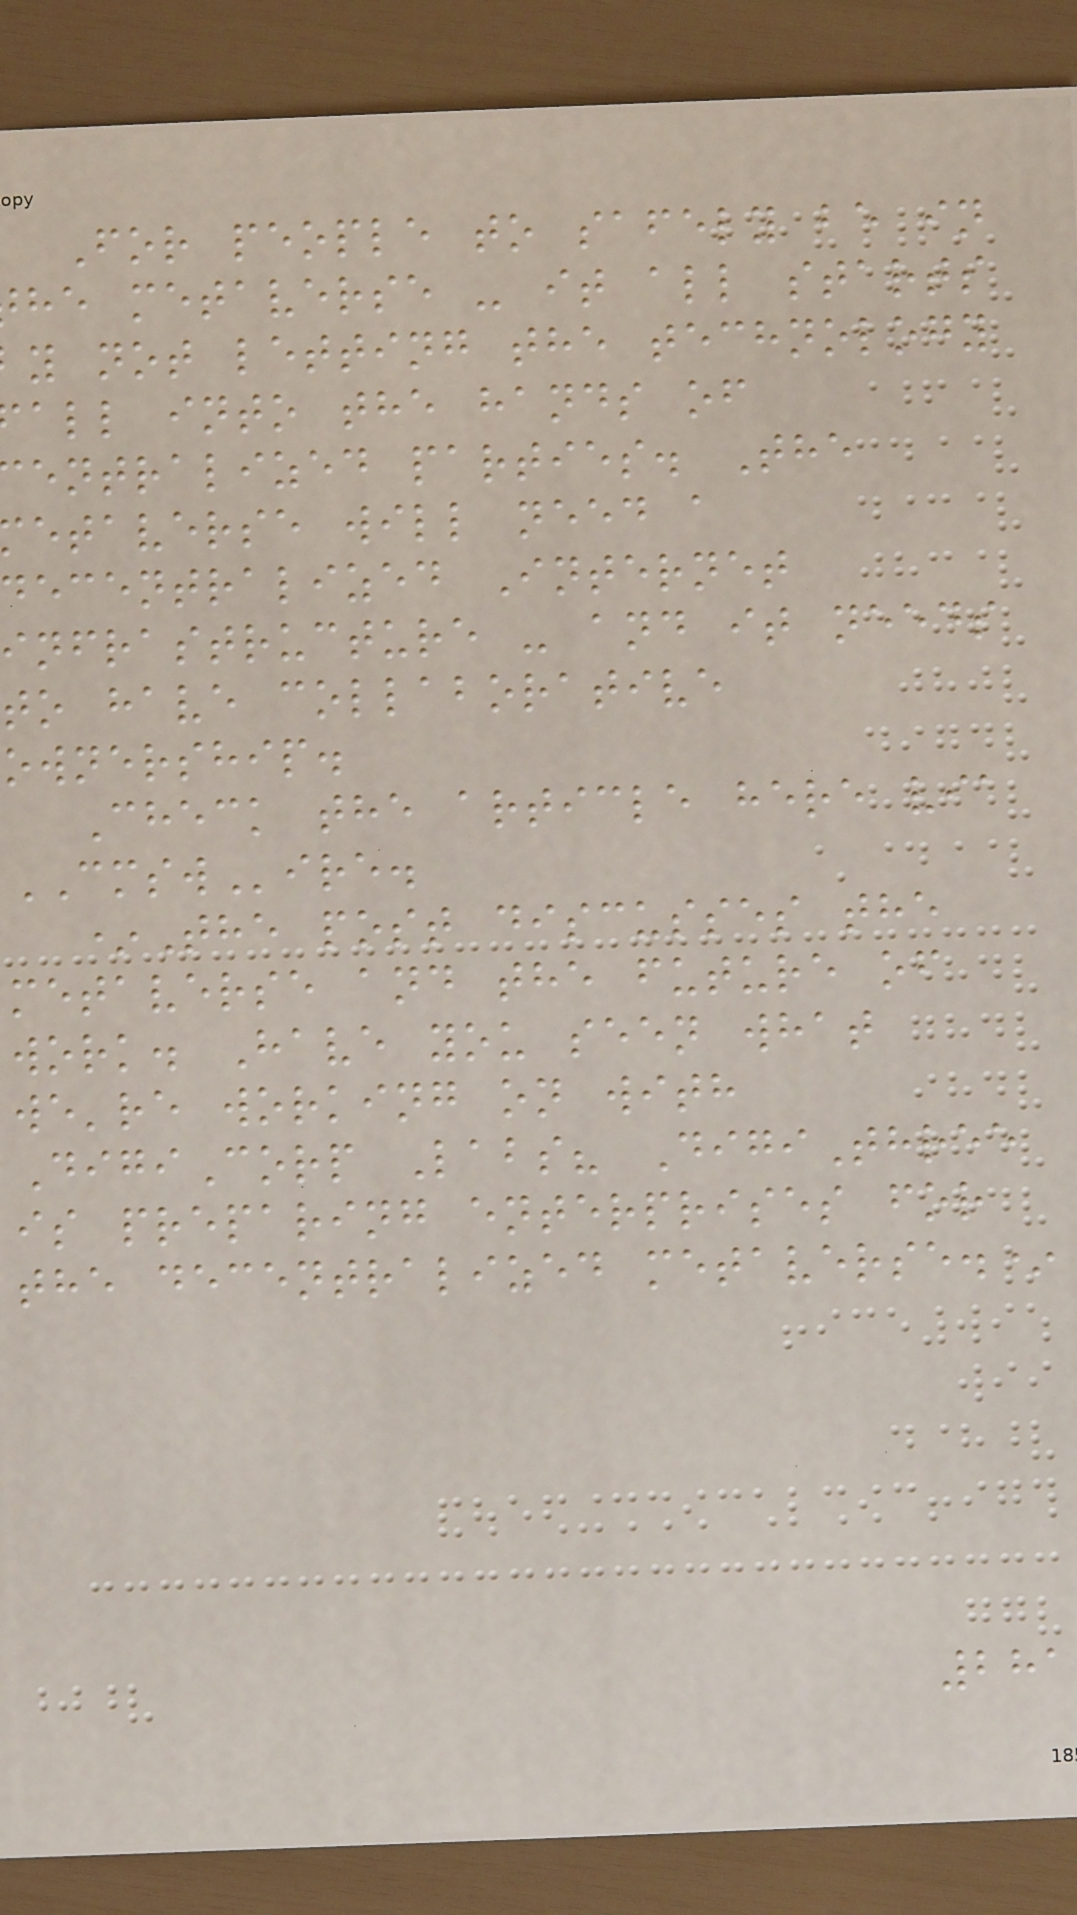For people to safely be in
he metaverse - it all starts
y not letting the technology
all into the hands of
entralized parties. The
etaverse will need a
ecentralized Internet
infrastructure - and it needs
to have collaborative
ownership.
Check the article here via
CMSWire.
*The post discusses the
metaverse and the future of
work. Have you seen what
we're working on with
DigiCorp Labs? DigiThree
is preparing enterprises for
the decentralized metaverse.*
281
